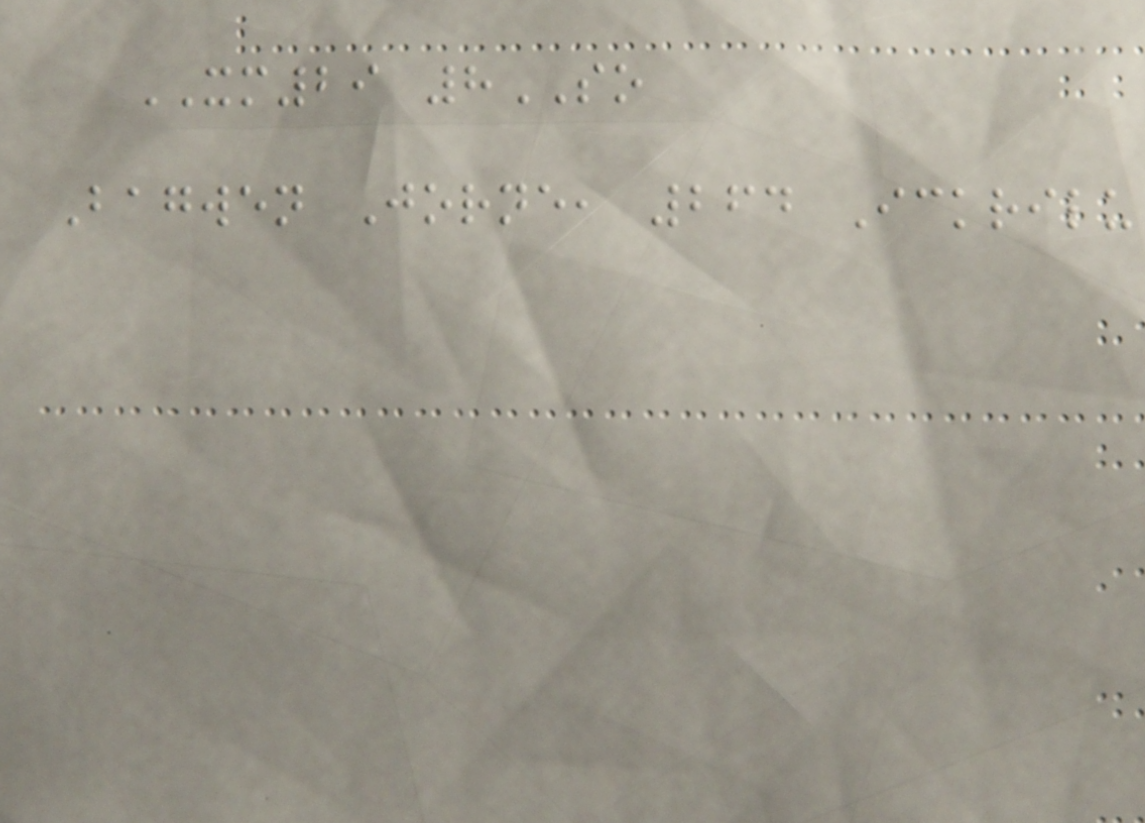XM29 8SO
Bagwen Jorne, 264 Ickrilu
